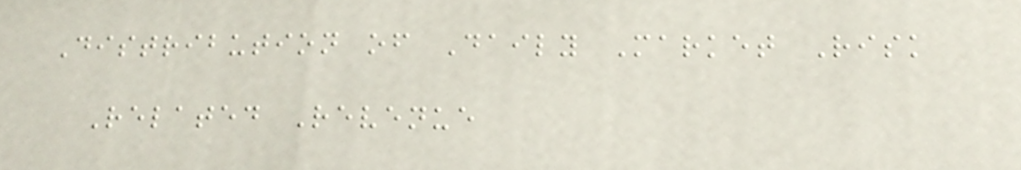Distribution of Daily Market Risk
Related Revenue
